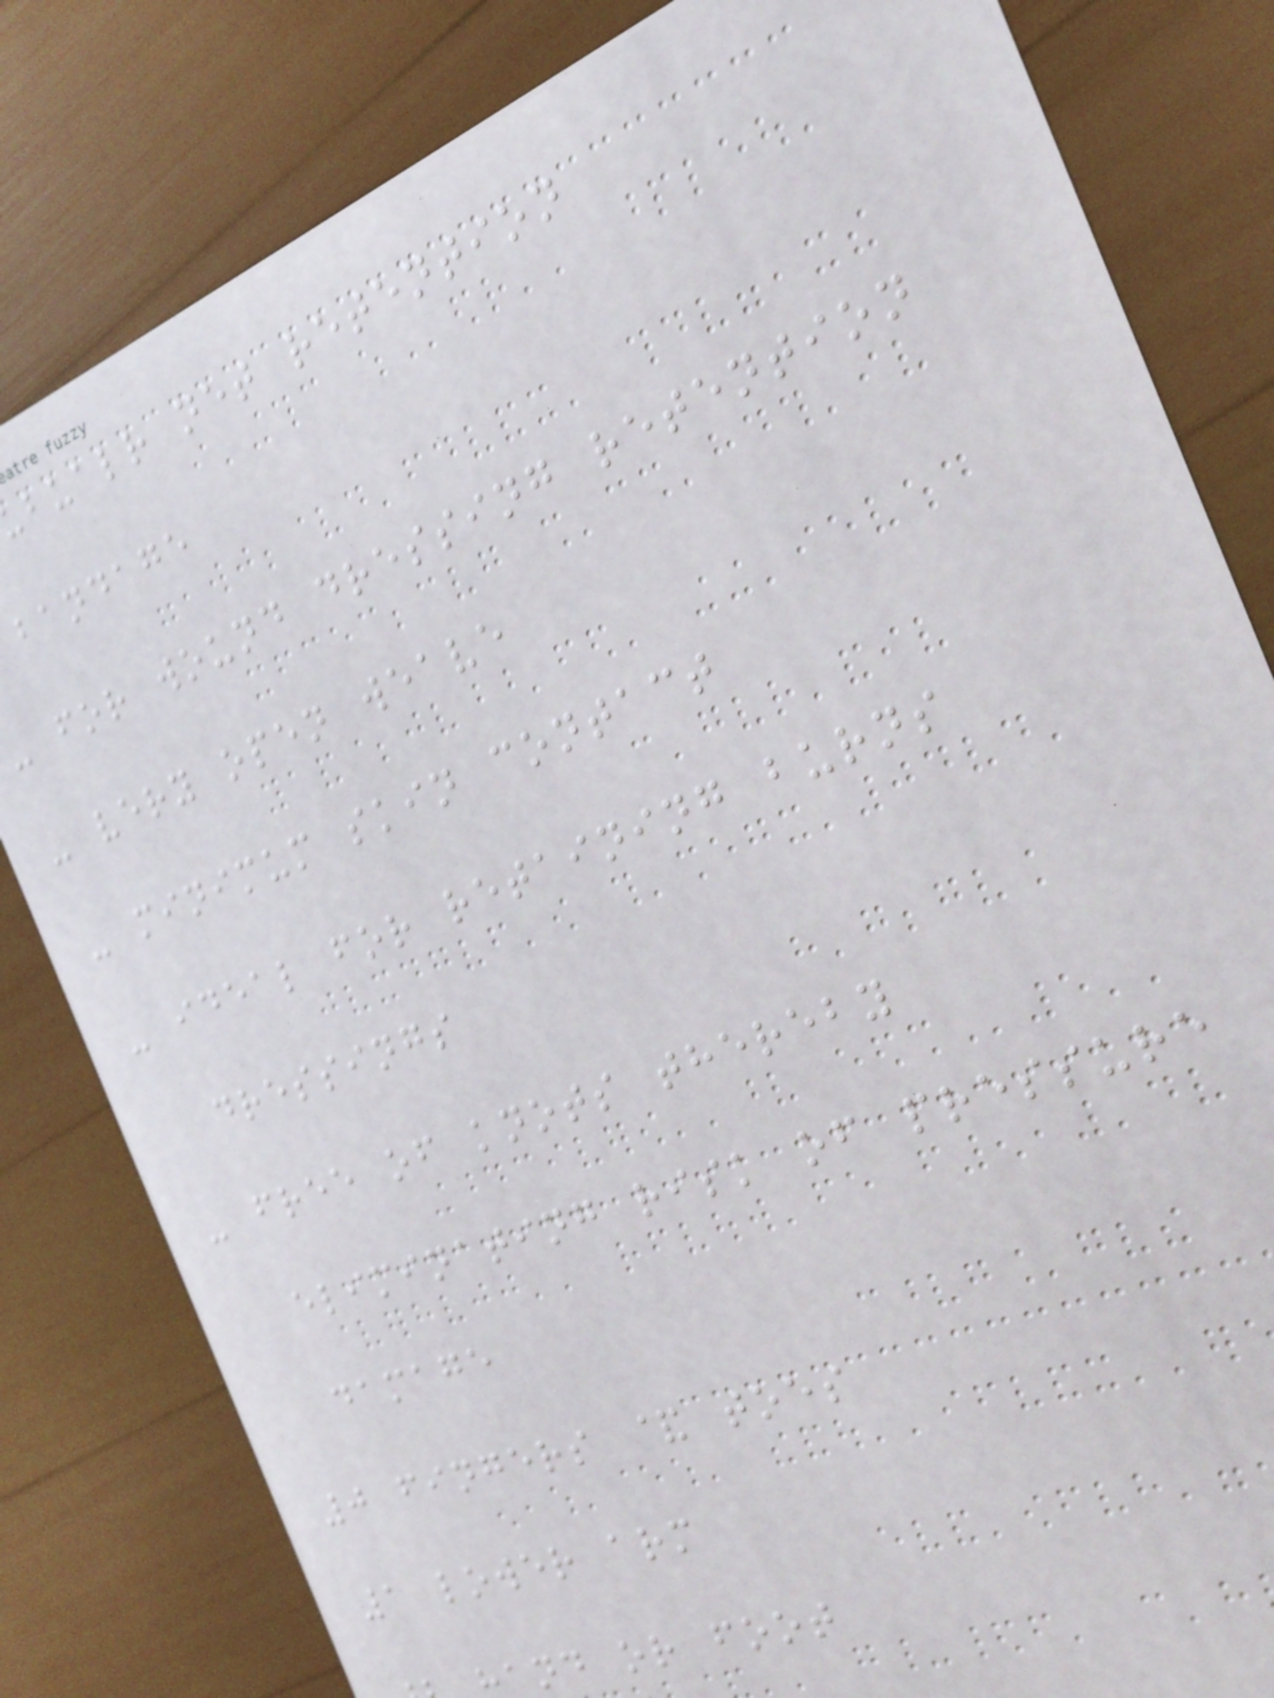bualr net retention
bandage
- for wound dressing retention
- very open weave
- minimum skin contact
- ideal for retaining burns
dressings
- free of knots thereby
eliminating risk of pressure
damage
0 fingers & toes
1 lower arm
and or foot
